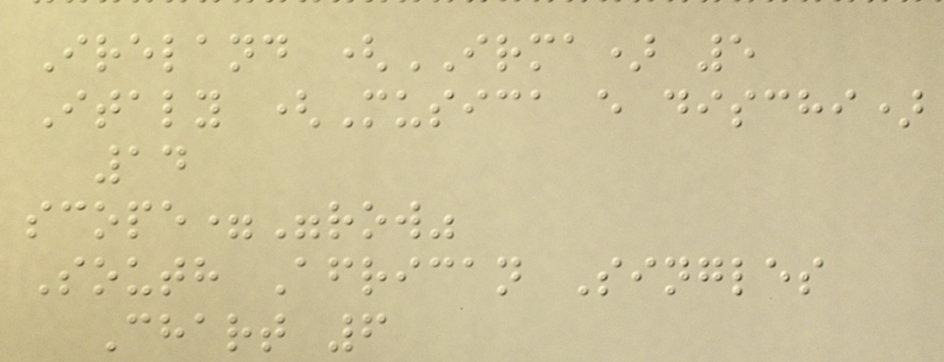Ireland (IRMA) 5
Italy (Musica e dischi)
14
scope="row"
South African Singles
Chart 6
